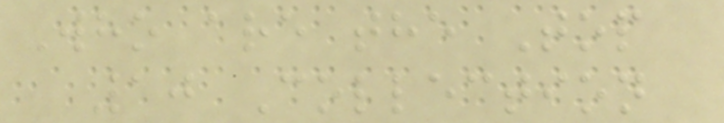Who are the Top
10 Collection
